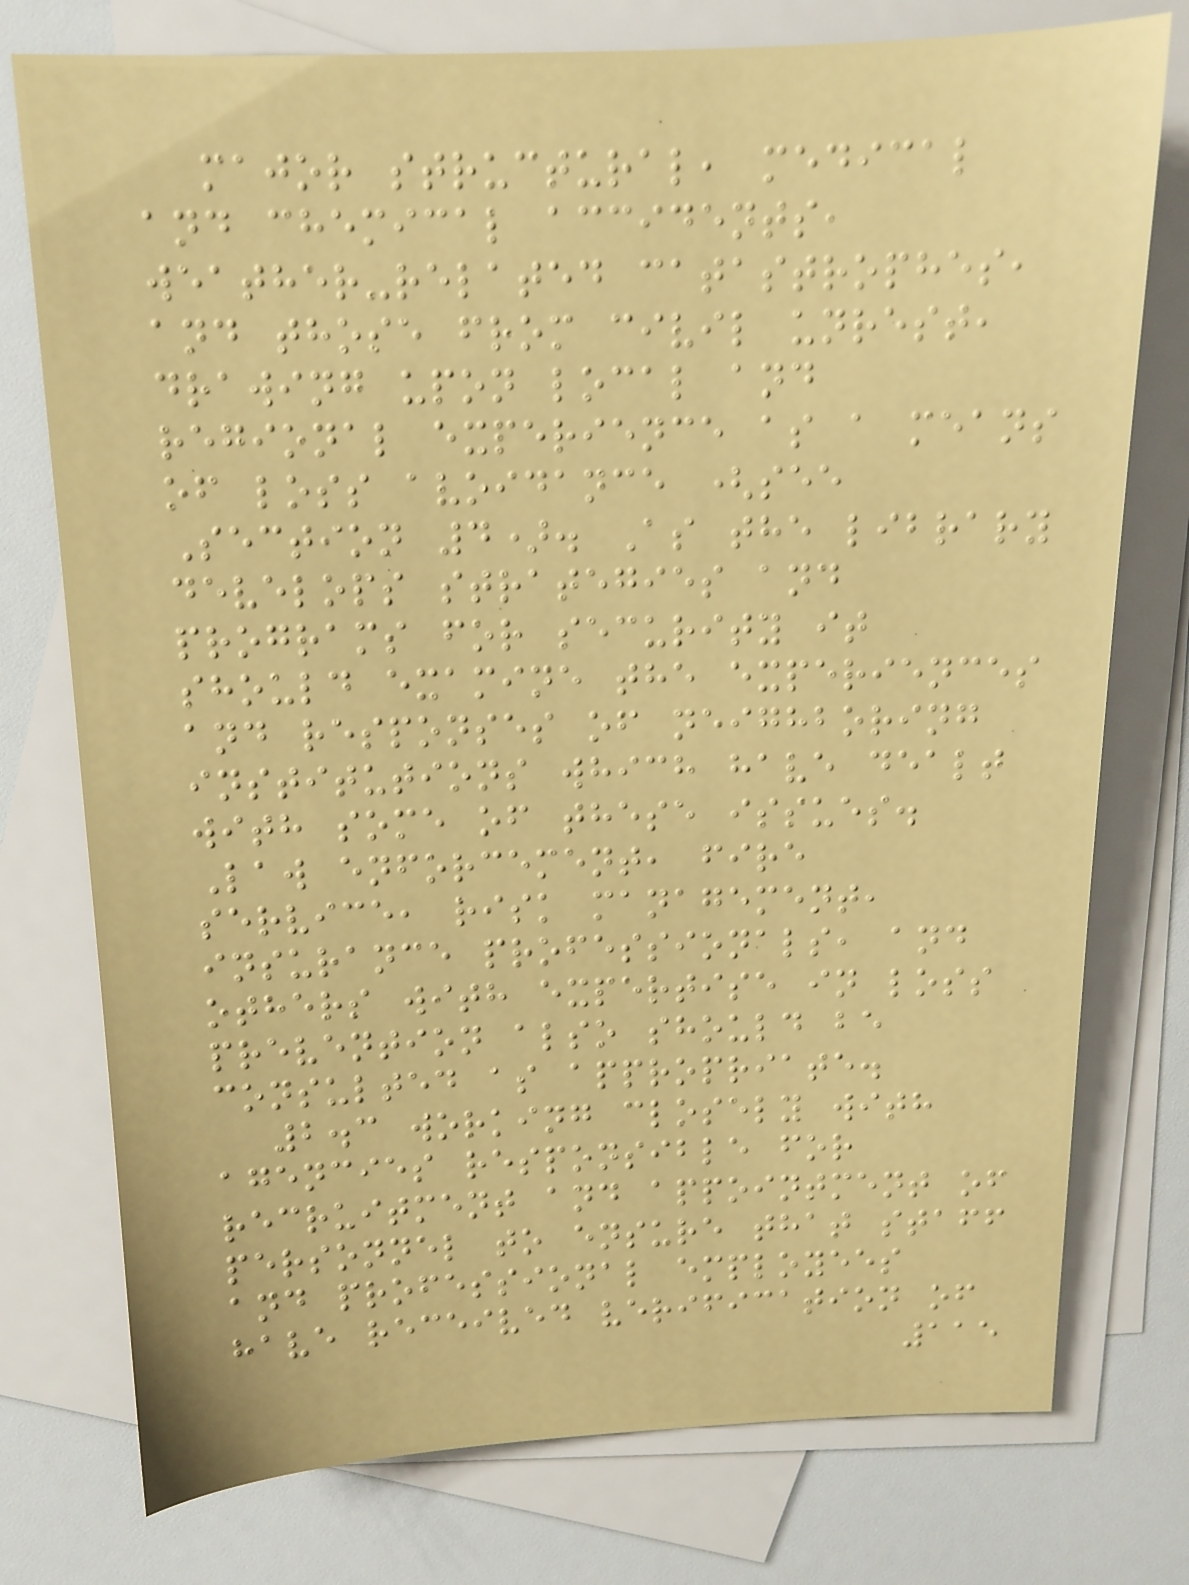major structural, medical
and chemical accidents,
weather-related catastrophes,
and those from civil unrest,
drawing upon local and
regional experience as a means
of loss avoidance (see
Section 4). As the library
develops strategies and
programs for security it
should examine the experiences
and responses of neighboring
institutions which have dealt
with some of these issues.
Law enforcement, fire
service, risk management,
insurance professionals, and
others with expertise in loss
prevention also should be
consulted as appropriate.
2.3 working closely with
agencies responsible for
recruitment and appointment of
personnel to ensure that staff
and professional employees
have received verification of
115
